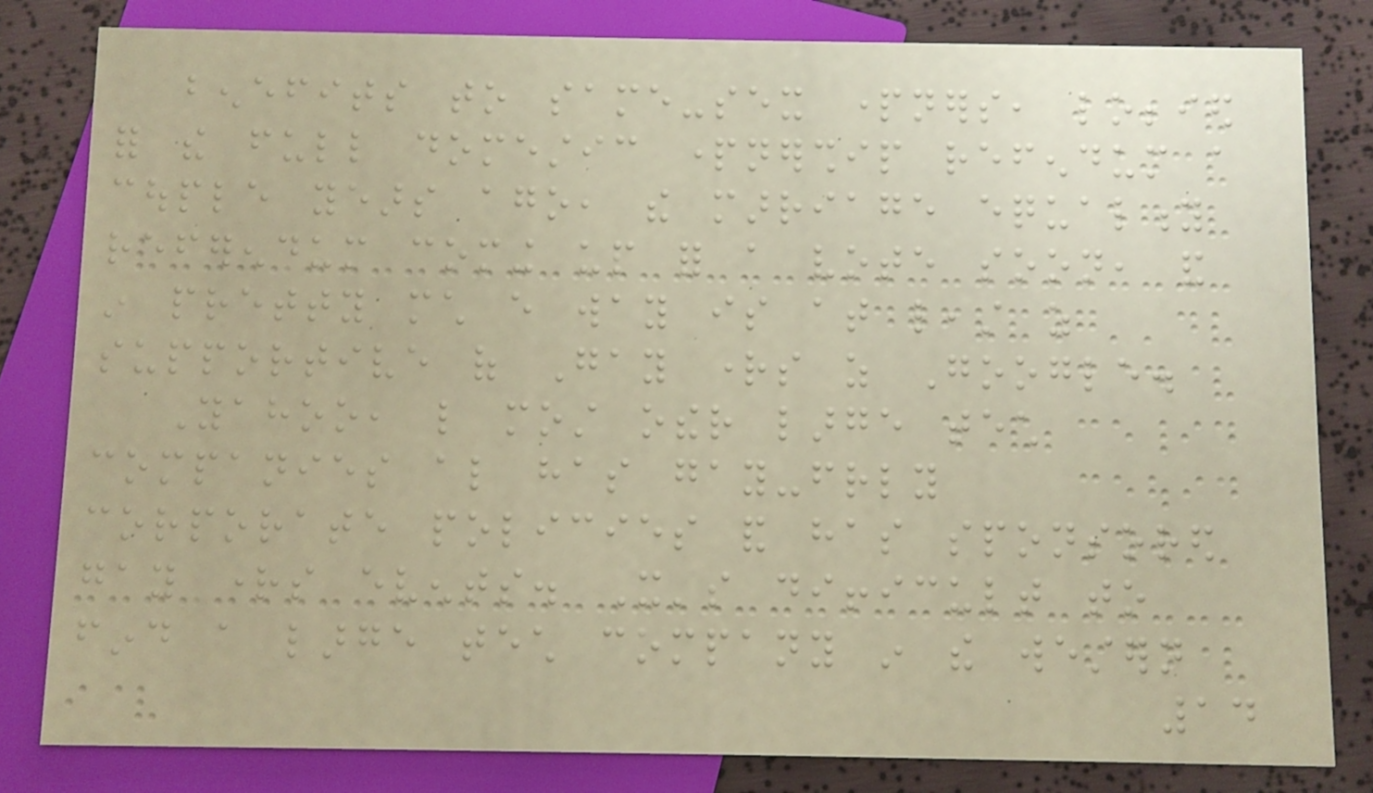benefits to same-sex partners, lobbied
for the full domestic partnership refendum a
couple years ago, the marriage equality
referendum coming up for a vote soon, and
in pretty much every way is at least as
supportive of Gay rights as Google.
Yahoo, like most other large tech
companies also has gay-friendly
corporate policies and has sponsored
gay rights events. It's difficult to
find a large tech company in the western
14
